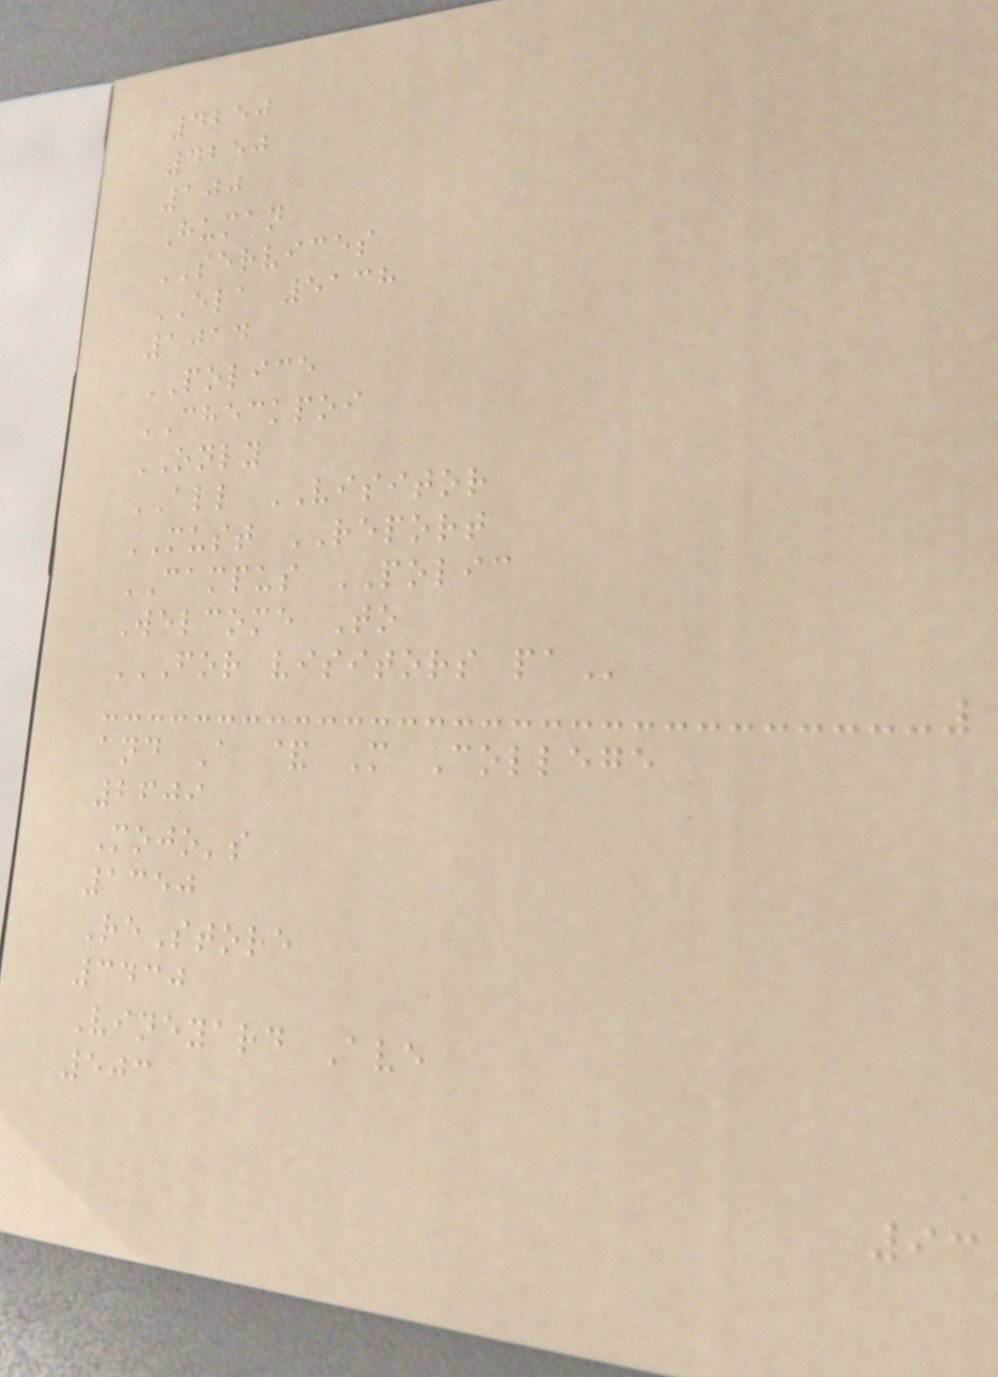4250
4250
100
Human
SERVICES
ELA 5138
1014
POLICE
CHECKPOI
ONLY
ALL VISITOR
MUST REPORT
CAMPUS POLIC
Welcome To
FOR VISITORS PA
and A & M College
2609
Mojo's
1350
ReStore
3430
Vineyard Ave
503
93
